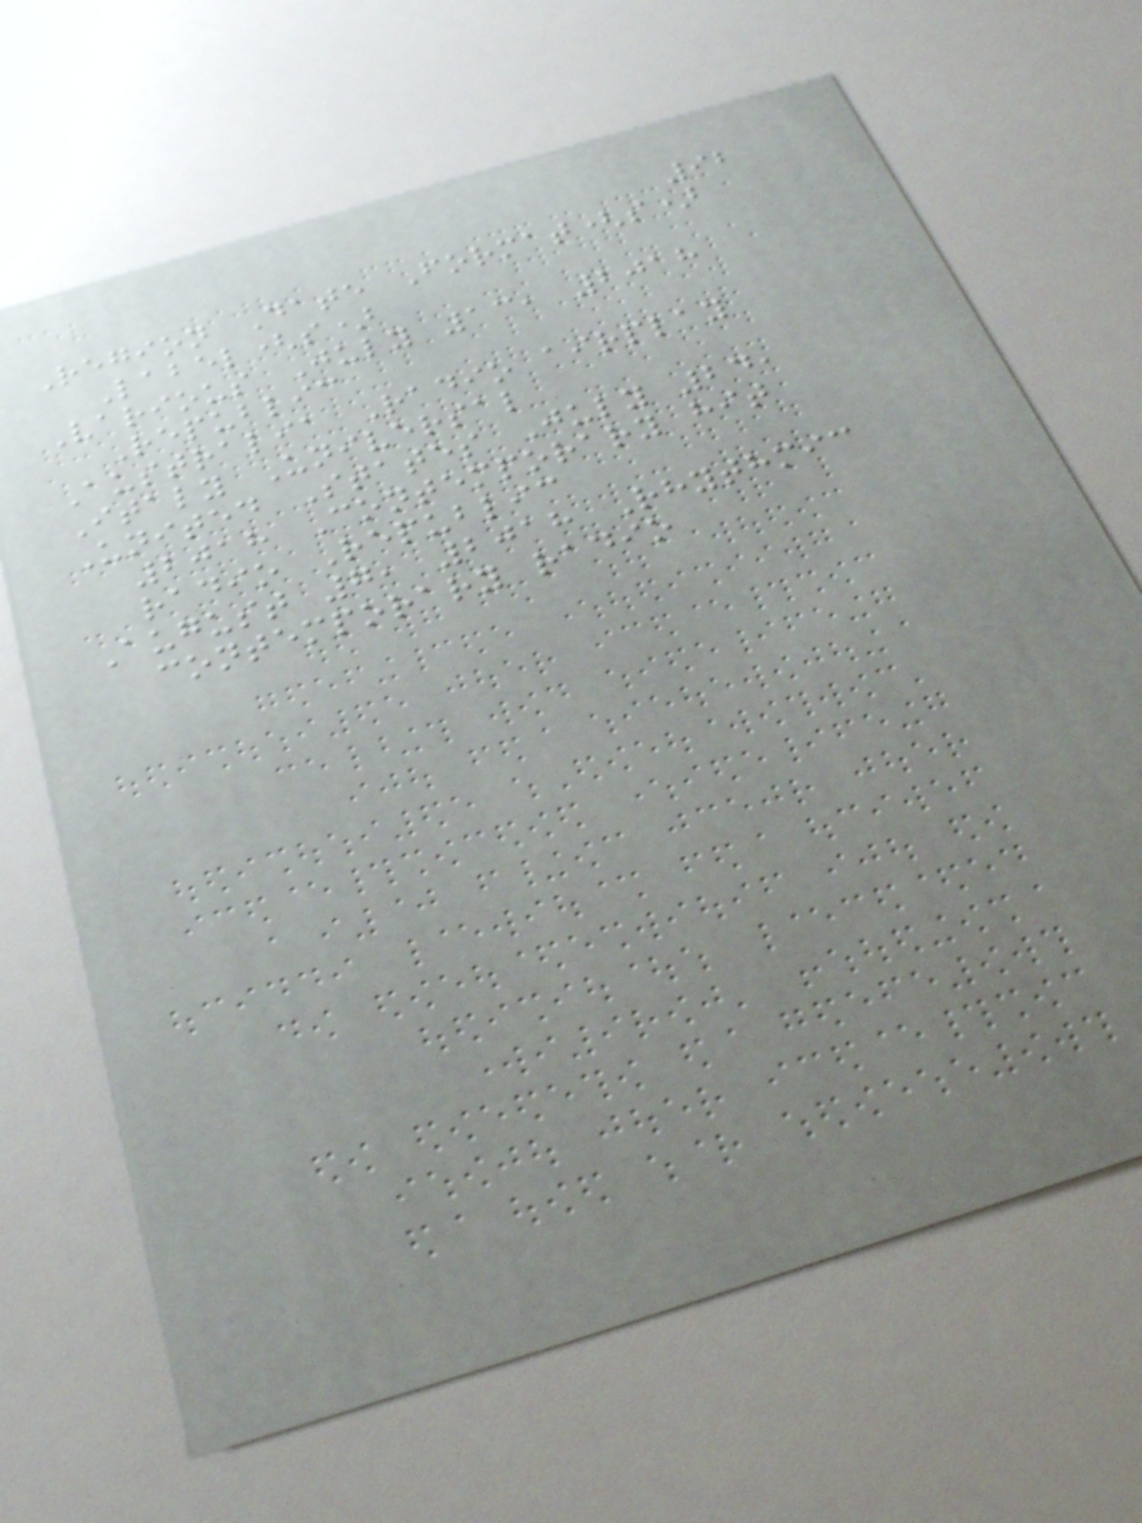92
Region Date Format(s)
Label(s)
Various July 13, 2018
Republic
Australia Radio airplay
Italy Universal
United States July 24,
2018 Contemporary hit
radio Republic
August 7, 2018 Rhythmic
contemporary radio
